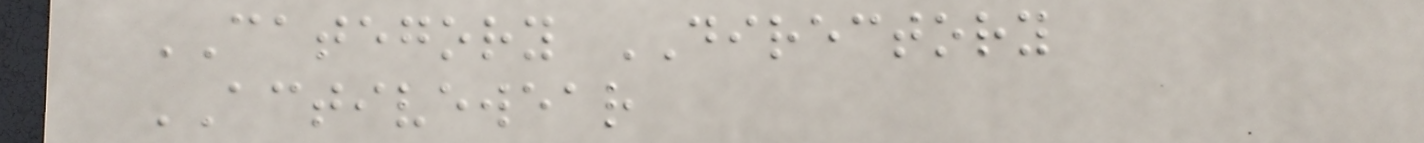CATEGORY DIRECTORY
ACTIVEWEAR
